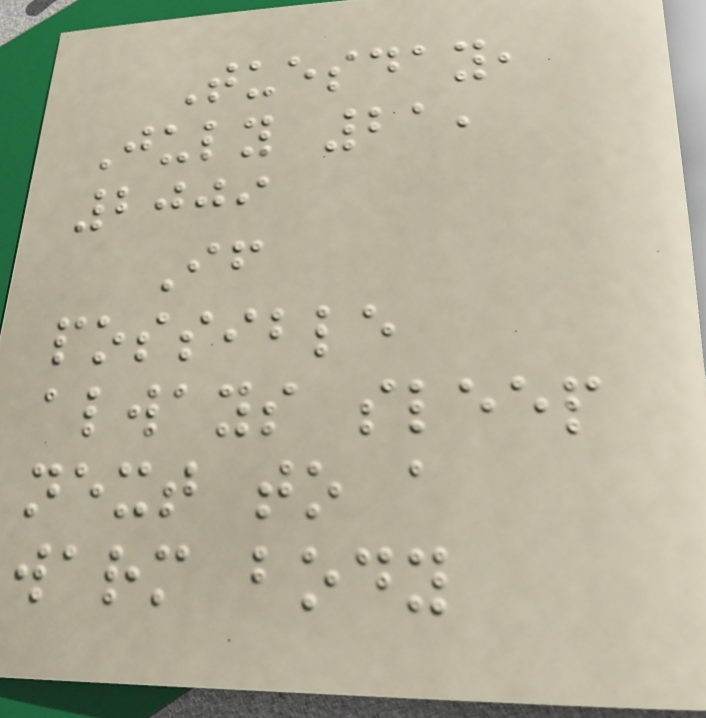Tuesday,
July 21,
2009
If
possible
always sleep
next to a
warm body
